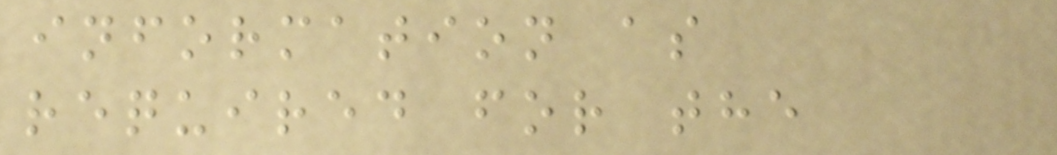information as
required for the
